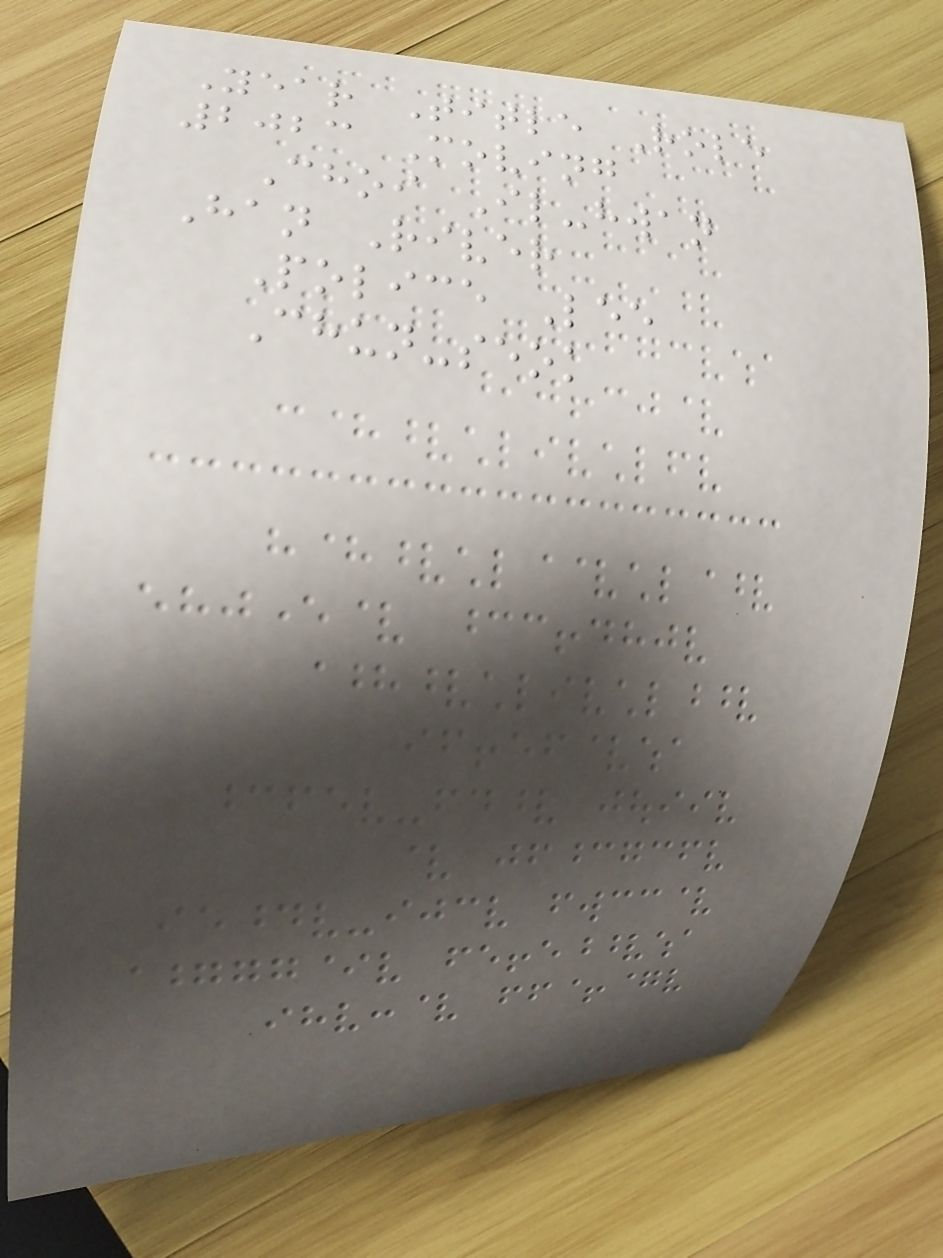Year Title Role
2023 Moving
Choi Il-hwan
Han River
Police Lee
Chun-seok
